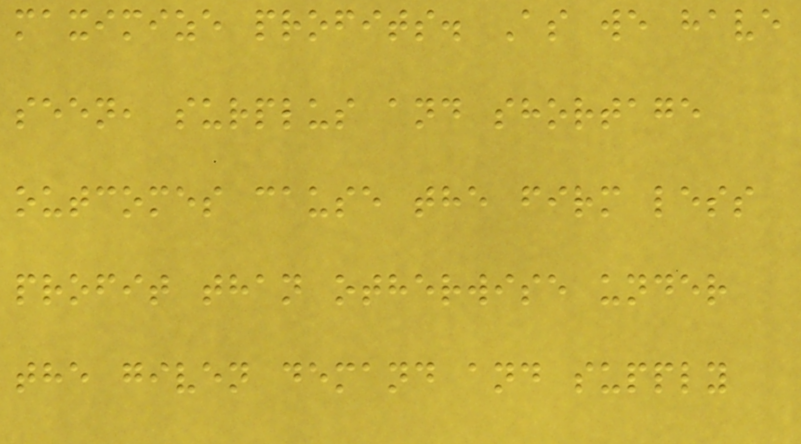maximize profits. As we have
seen, surplus and shortage
outcomes cause the firm less
profit than otherwise under
the given demand and supply
